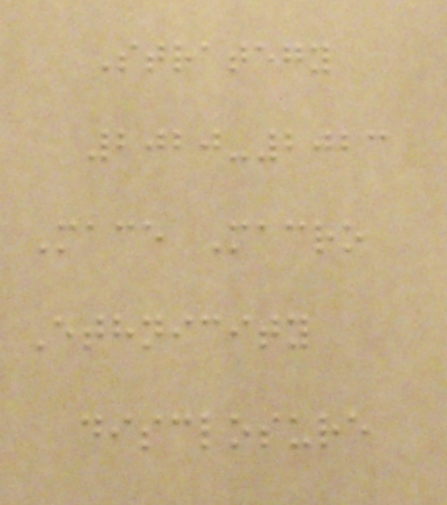Strategy
2020-2023
Mace Macro
Ethnicity
disclosure
